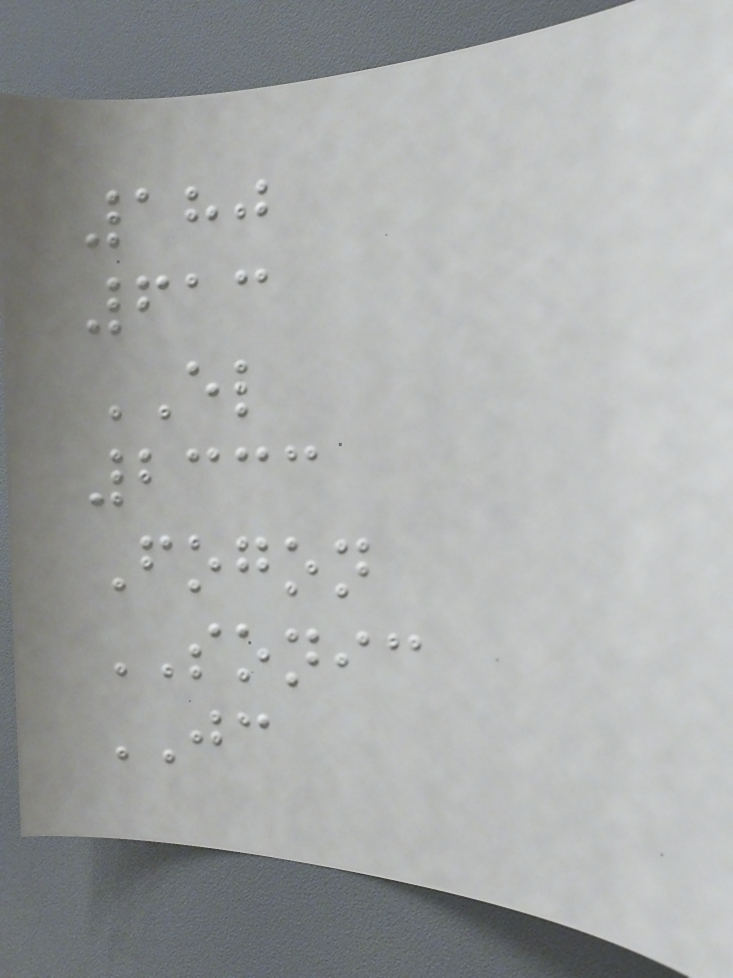180
613
EL
2333
Fogon
SONIC
JC
